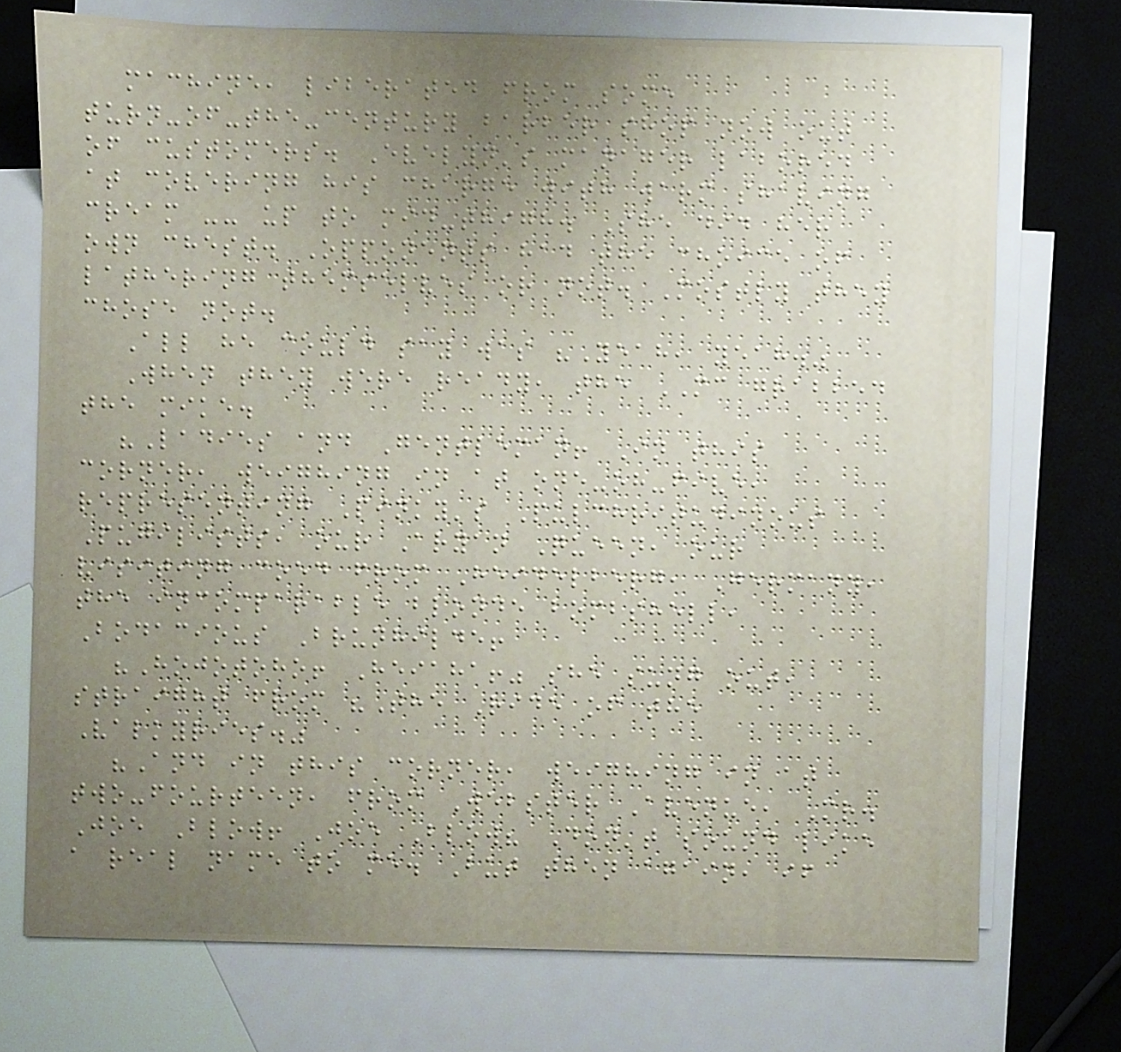machine, liberated from some
turn-of-the-century barber shop now out
of customers. Evelyn's manager labored
at covering his charge with warm shaving
cream -- up to mid-thigh. She did her
own chest. Opponents had the choice of
lathering themselves or not. Mostly they
chose not.
All he could say was "Yeah, yeah."
When they were ready, the MC grabbed
the mike.
"Ladies and Gentleman! In this
corner, weighing in at one-oh-five,
representing Pinky's Pulchritudinous
Pugilists, our Aryan Queen, our
visiting coed from Heidelberg, Germany,
the incomparable blonde bombshell,
Bodacious Brunhilde!
"Hojotoho! Heiaha!" she sung out,
straight from "The Ride of the
Valkyries."
"And in this corner, weighing in at
two-fourteen, from Webster Avenue, Mr.
Joe Blow! Joe Blow? Don't sound like
a real name to me. But then again, if
